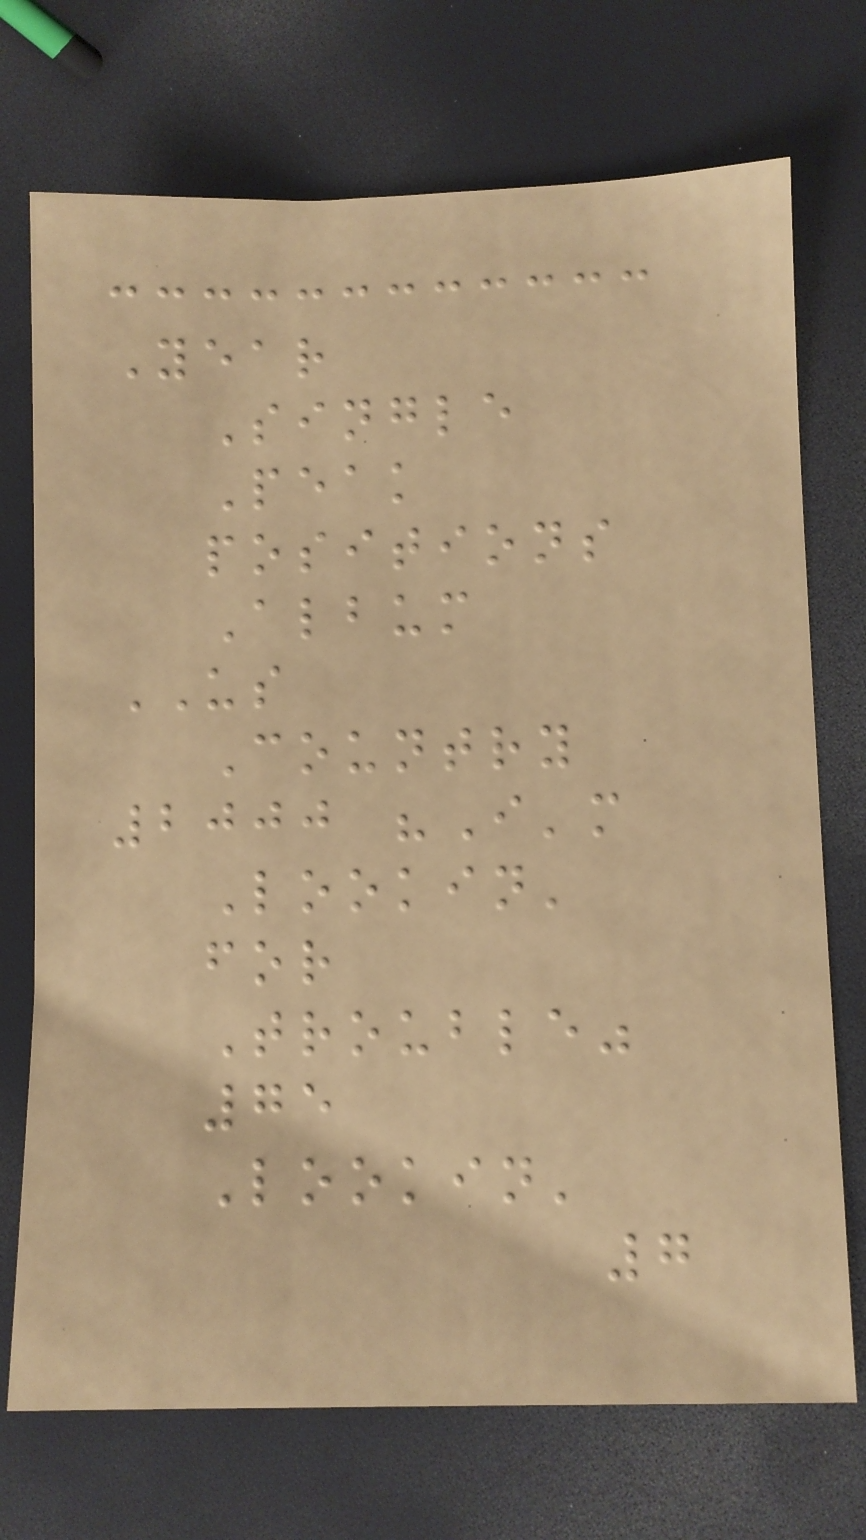Year
Single
Peak
positions
Album
US
Country
2000 "I'm
Lookin'
for
Trouble"
75
Lookin'
7
